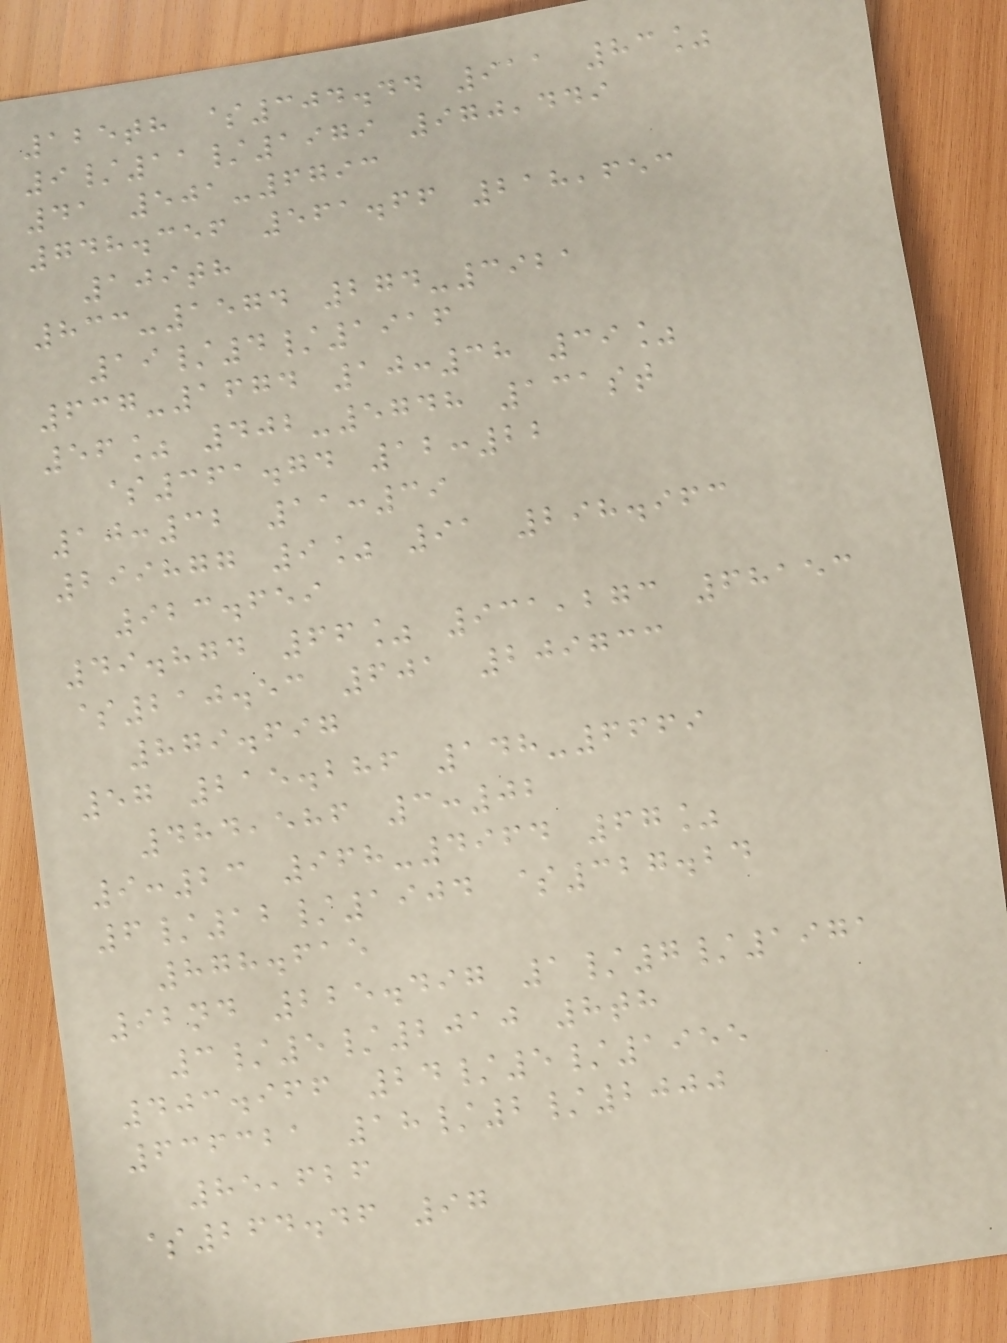125th $304.44 911 83%
9/11/1979 970,449
41 501-6793
748.356 561.66 218,653
109th
833-1574 274-3921
19/4/1916
637-1674 10:38 39%
56% 402-5748 131st
$361.74 12:22
10:32 11:39
299877 9% 91 298.963
923.659
49.874 66% 931,273 68153
$210.53 601 209733
879.697
57 215.286 148-6669
484,586 3:02
9:23 968-4964 67%
6/12/1904 $327.24
878.615
92nd 225.497 1/7/1971
3/5/2010 8th
403.966 24/5/1955
636321 18/2/2000
85,626
$264.46 97
